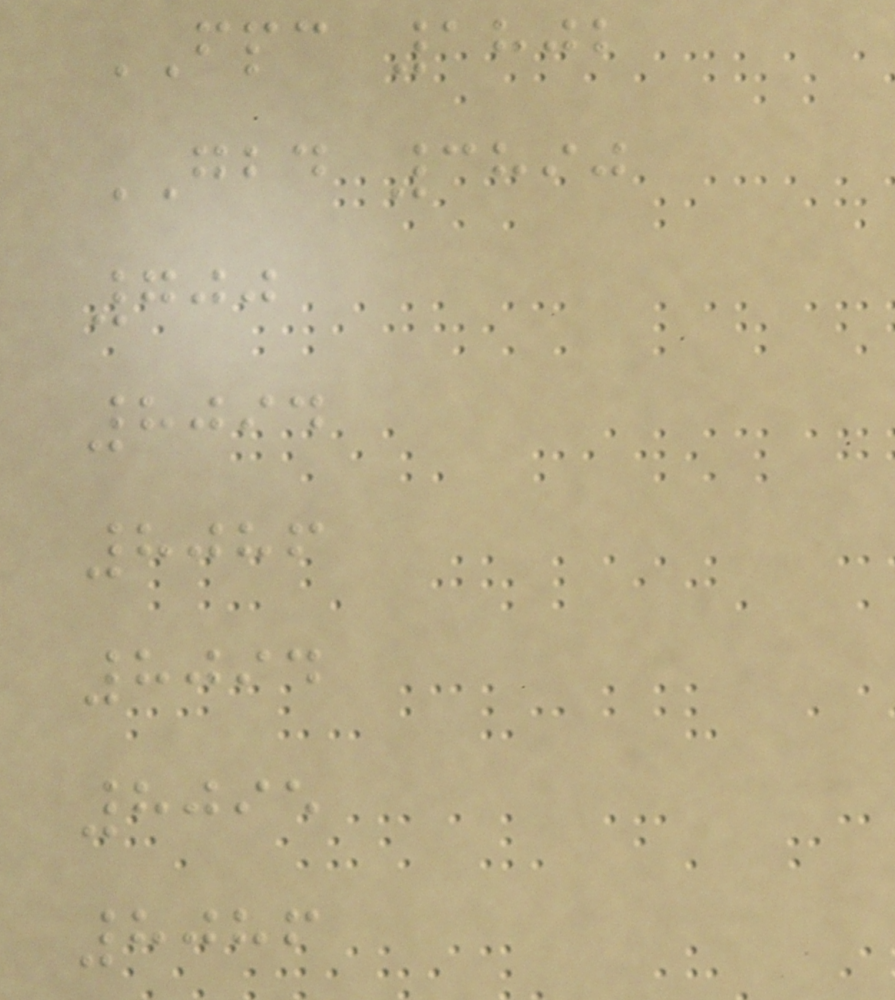FPC 1802
GBD 3890
700
8094
8086
8094
8095
8086
